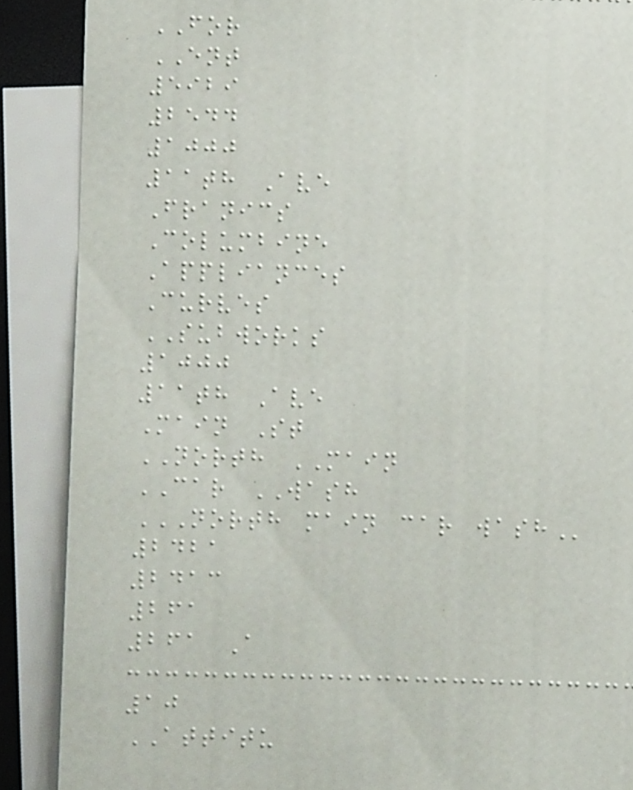FOR
ENT
5929
2544
1000
11th Ave
Franics
Columbine
Appliances
Curves
SUBWORKS
1000
11th Ave
Main St
NORTH MAIN
CAR WASH
NORTH MAIN CAR WASH
2421
2413
261
261 A
10
ATTITU
